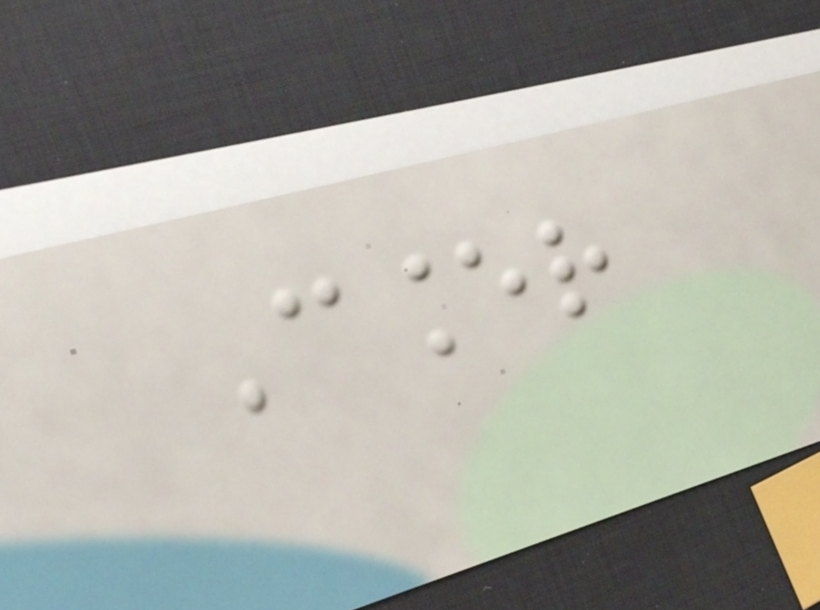Cancer
